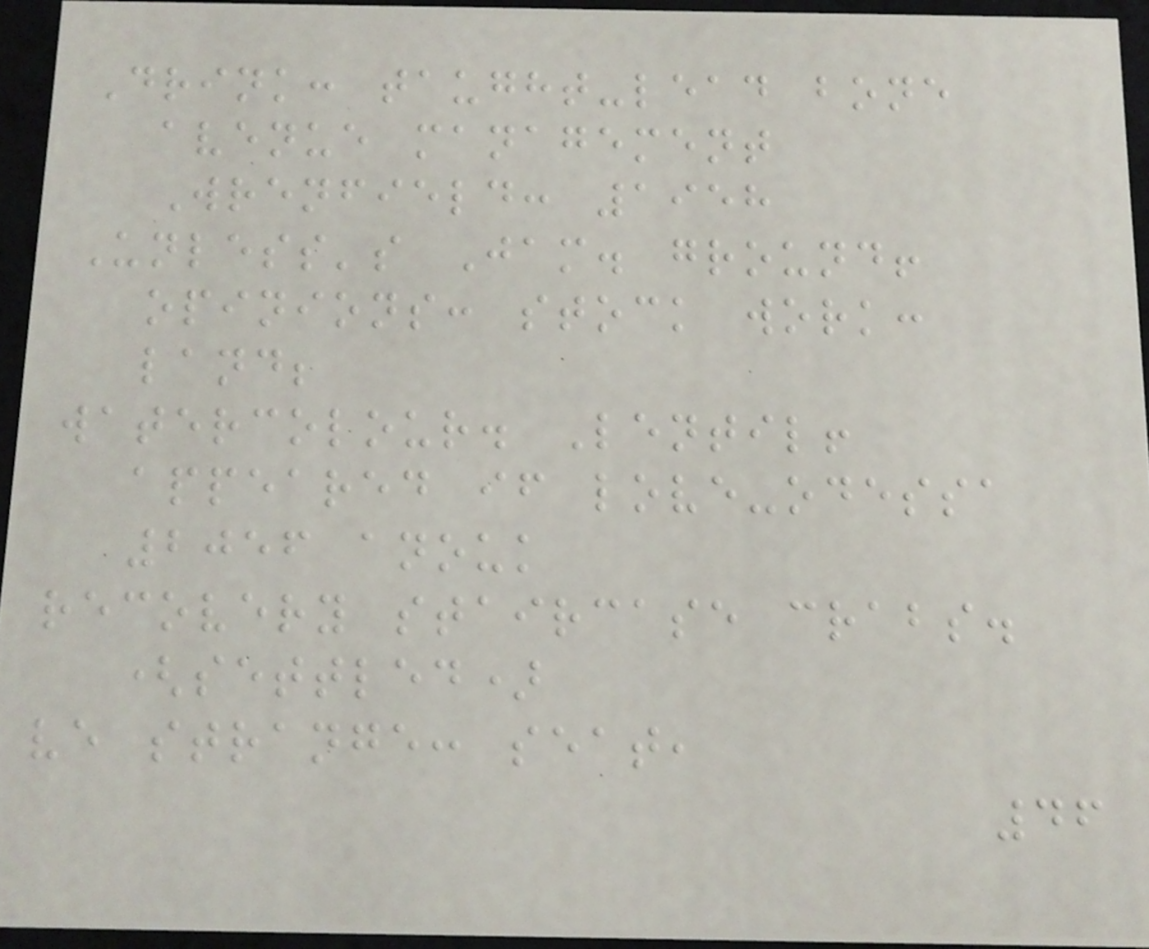Drink: taught-lead bone
avenue management
Wrenfield: 1958
Unless's Jam. ground!
opinions: stock work:
land;
watercolour. Lentil!
appeared if love-odessa
2056 anouk
recovery staircase crabs.
(settled)
ve strange: seat,
46
